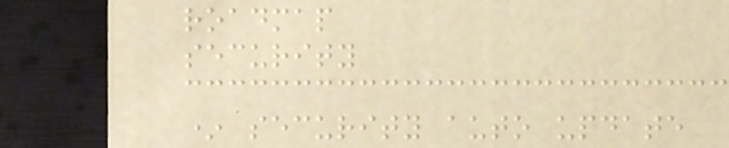roadmap
security
* security auto update
